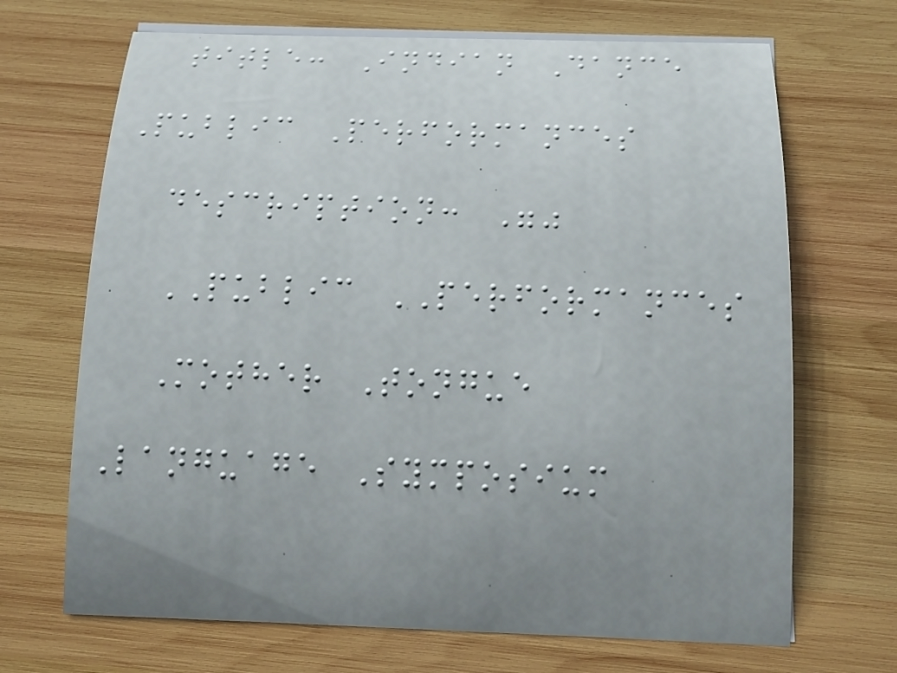title: Indian Dance
Public Performances
description: ""
PUBLIC PERFORMANCES
Mother Tongue
Language Symposium
